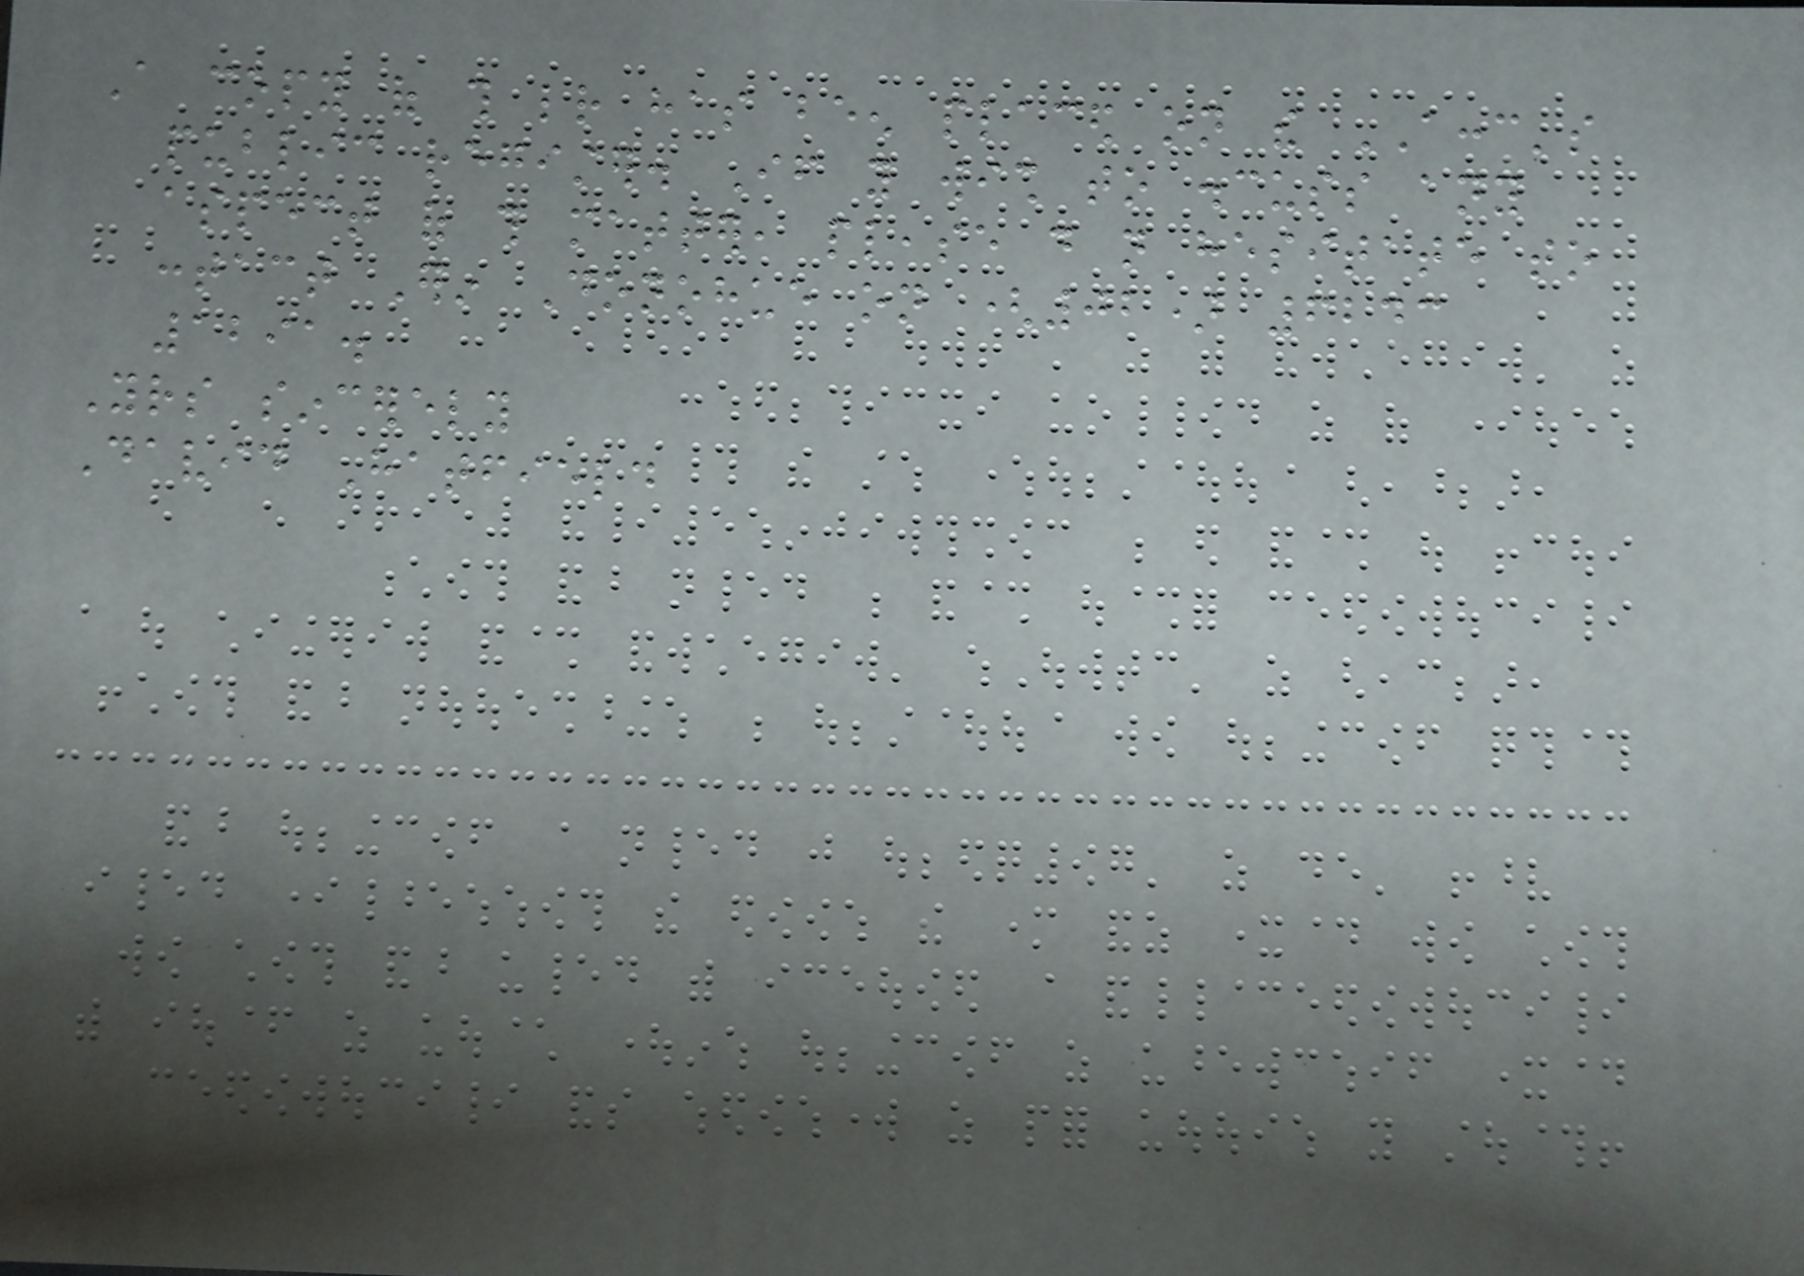A copy of this letter has been placed on the ACCC's
public register. If you wish to discuss any
aspect of this matter, please do not hesitate to
contact Erin Donohue on (02) 6243
1291.
Yours sincerely
David Hatfield
